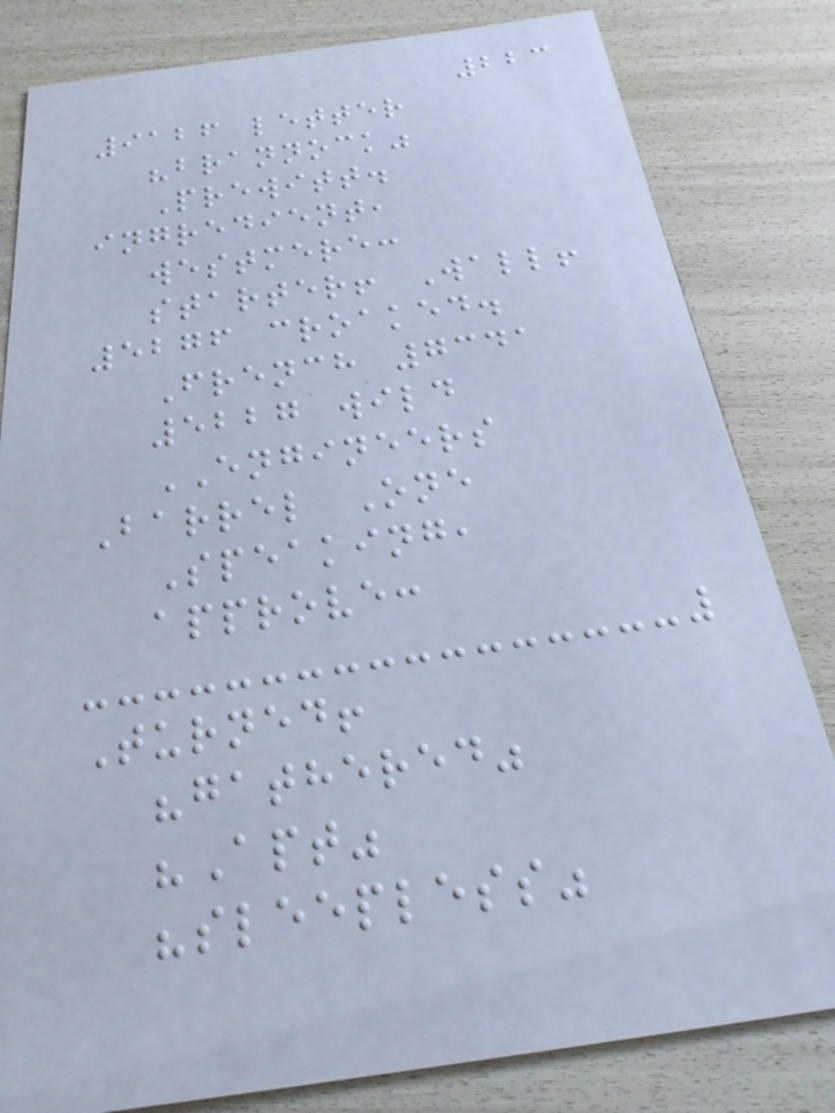223
9126 letter
"brannock"
Prewitt.
ingredient,
westmere:
starter! Wall!
5276 croaked.
French 7341
5227 wild
ENGINEERS
Barrel One
Speaking,
approve:
Turned!
"gathered"
"Apt"
"sleepless"
